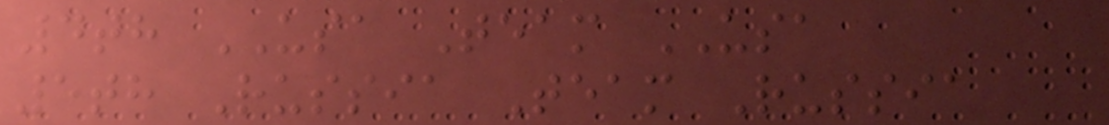4th USA Team USA
5th Russia Team Russia
